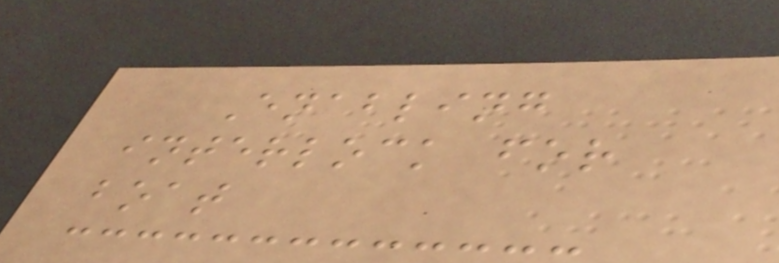Enabling
interlock for
boat
